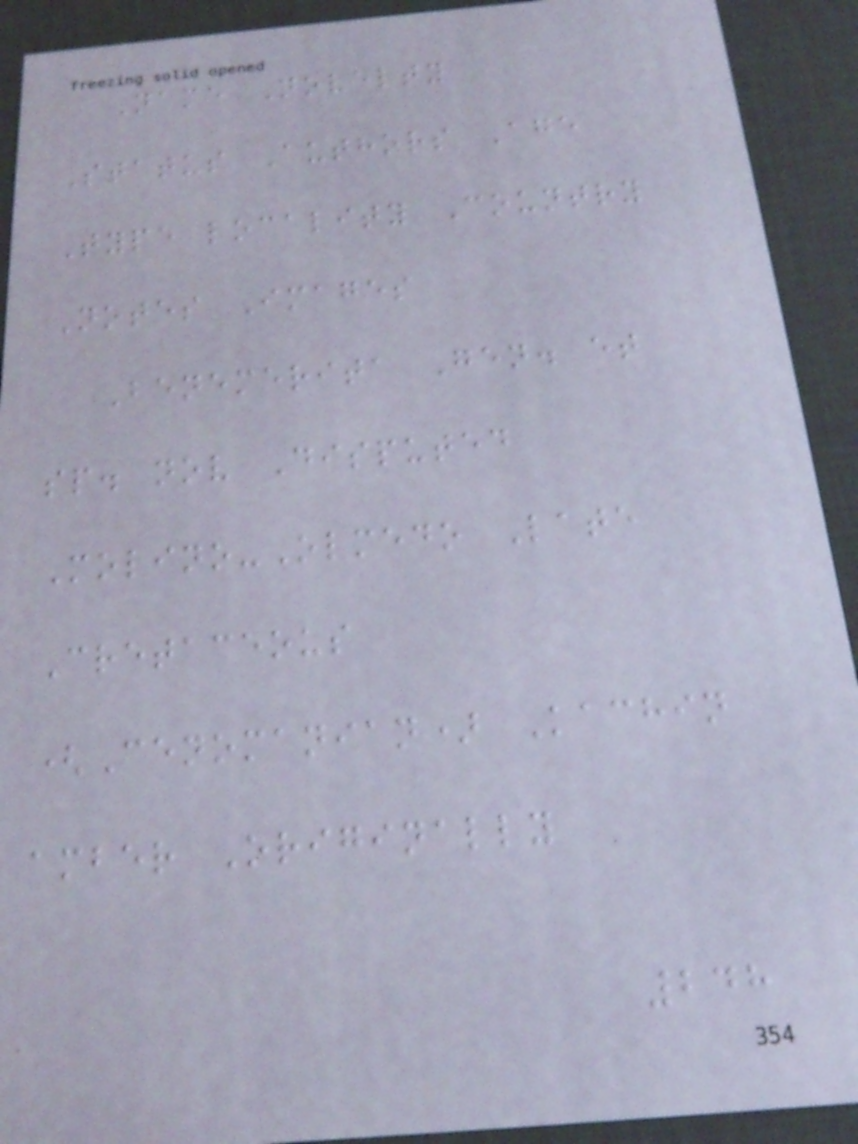Name Novelty
Status Authors Age
Type locality Country
Notes Images
Benemerita Gen. et
sp. nov Disputed
Molino-Olmedo Late
Cretaceous
(Cenomanian) Kachin
amber Originally
248
